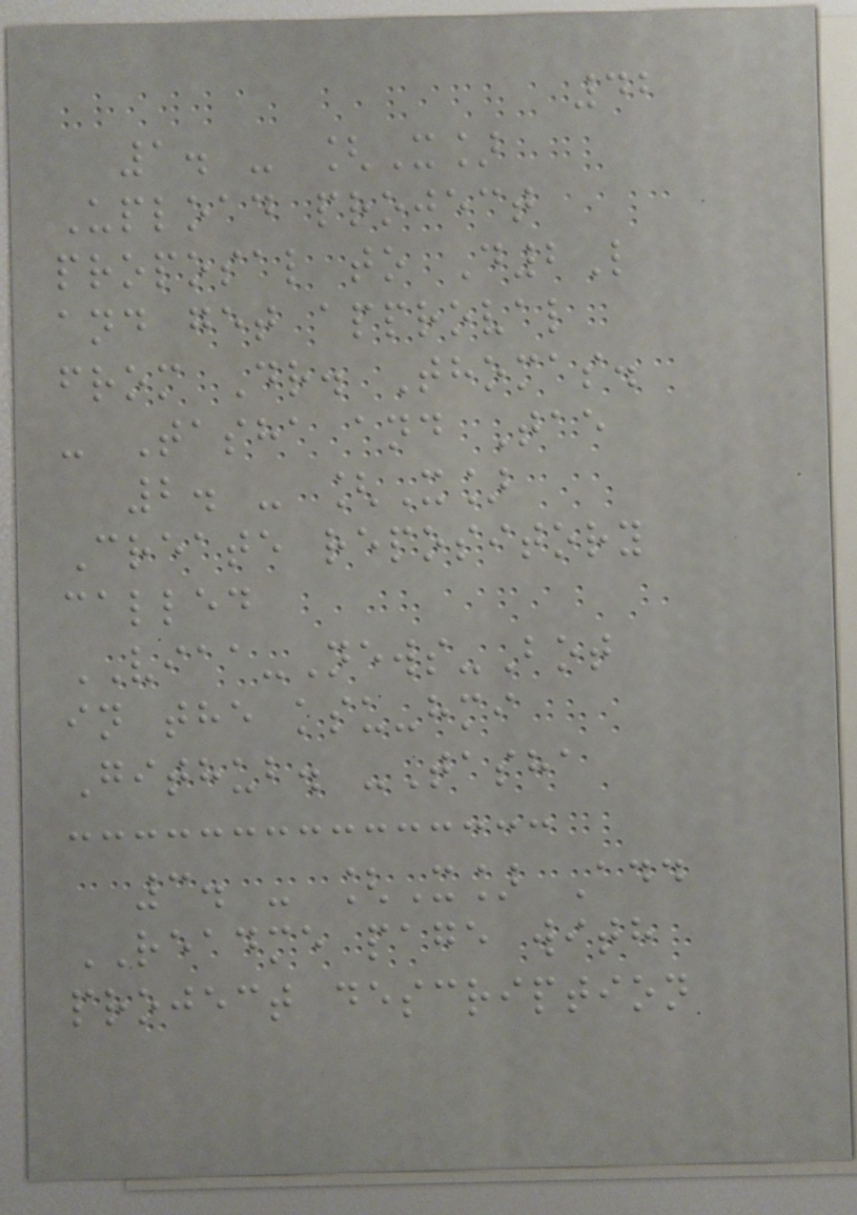42
1. - [X]
Upload project
proposal to D2L
and get approval
from Dr. Thomas.
- Tasha and Tae
2. - [X]
Create repository
called
VIAA-News-Bot
in the ksu-hmi
Github. -Tasha
3. - [X] Add
README page with
project description
